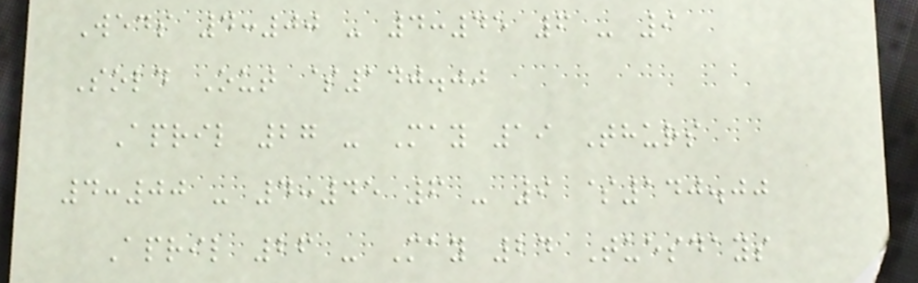Weds 4:00 - 4:45 6 - 9
Sold Out $140.00
April 27 - May 19 Thurs
4:00 - 4:45 6 - 9 $140.00
April 26 - May 24 Tuesdays
